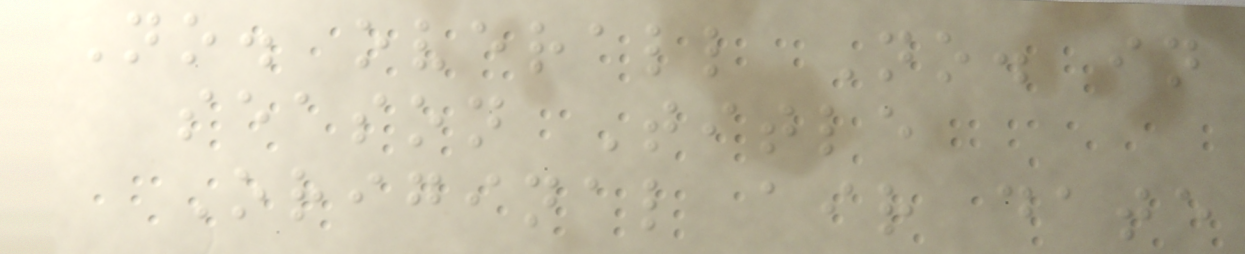No. overall No. in
season Title
Original air date
